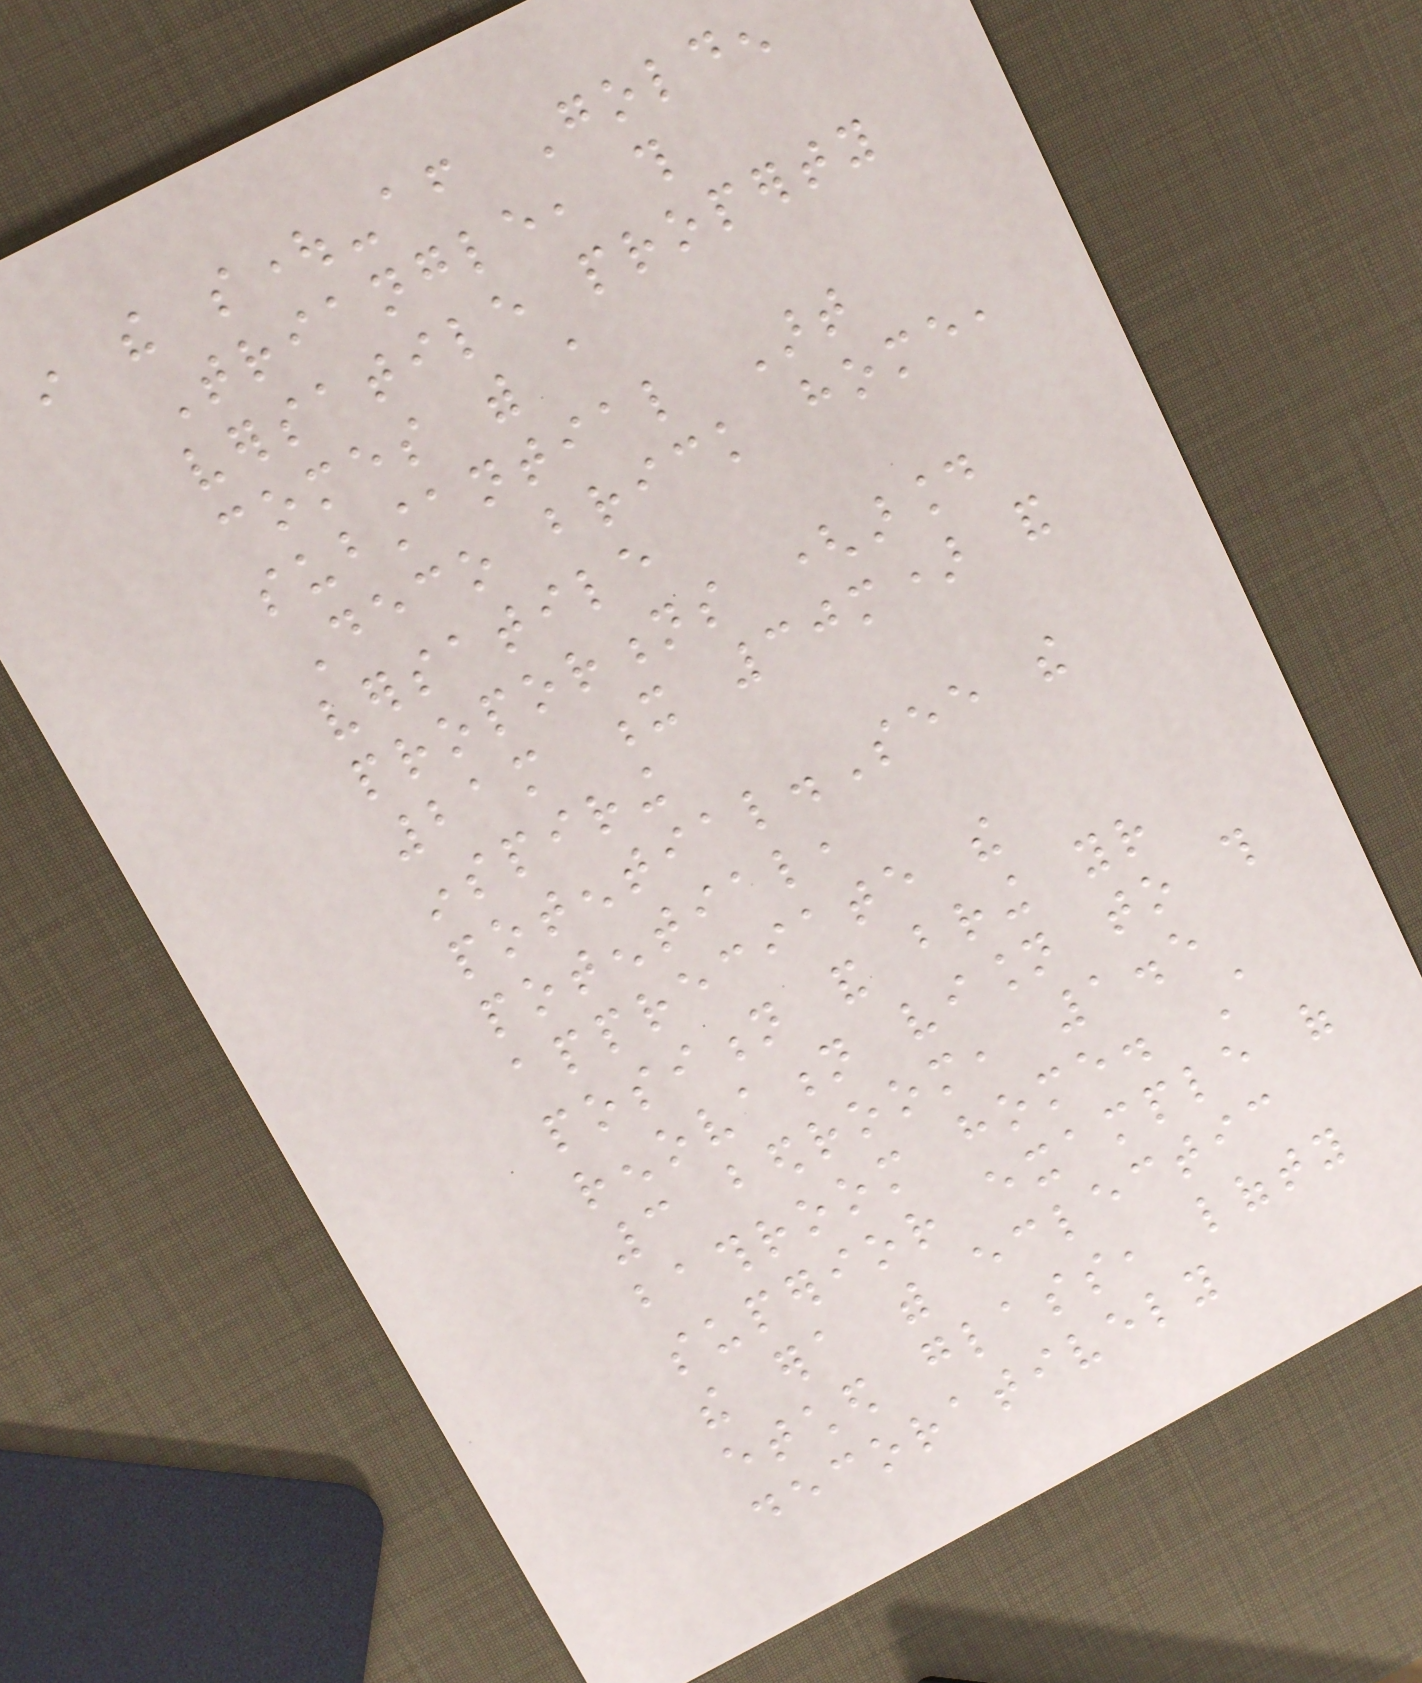in the sought-after Golden
Triangle, this
versatile property
comes with a
substantial Art
Deco brick home,
versatile
proportions (around
21m x 30m) and
inspiring
potential.See the
potential,
appreciate the
position and bring your
renovation vision to this
3 bedroom, 1.5
bathroom home. A
superior example of
the era with eclectic
etched glass, lofty
decoratively
